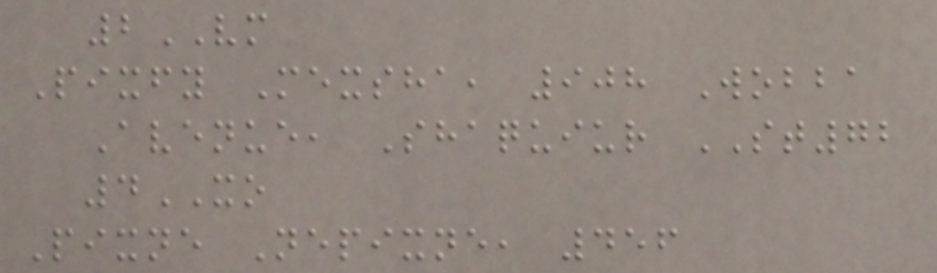2VM
Pixfy Mexsha, 908 Wobba
Avenue, Shaquiur ST72
4XO
Pixne Nepixne, 456
